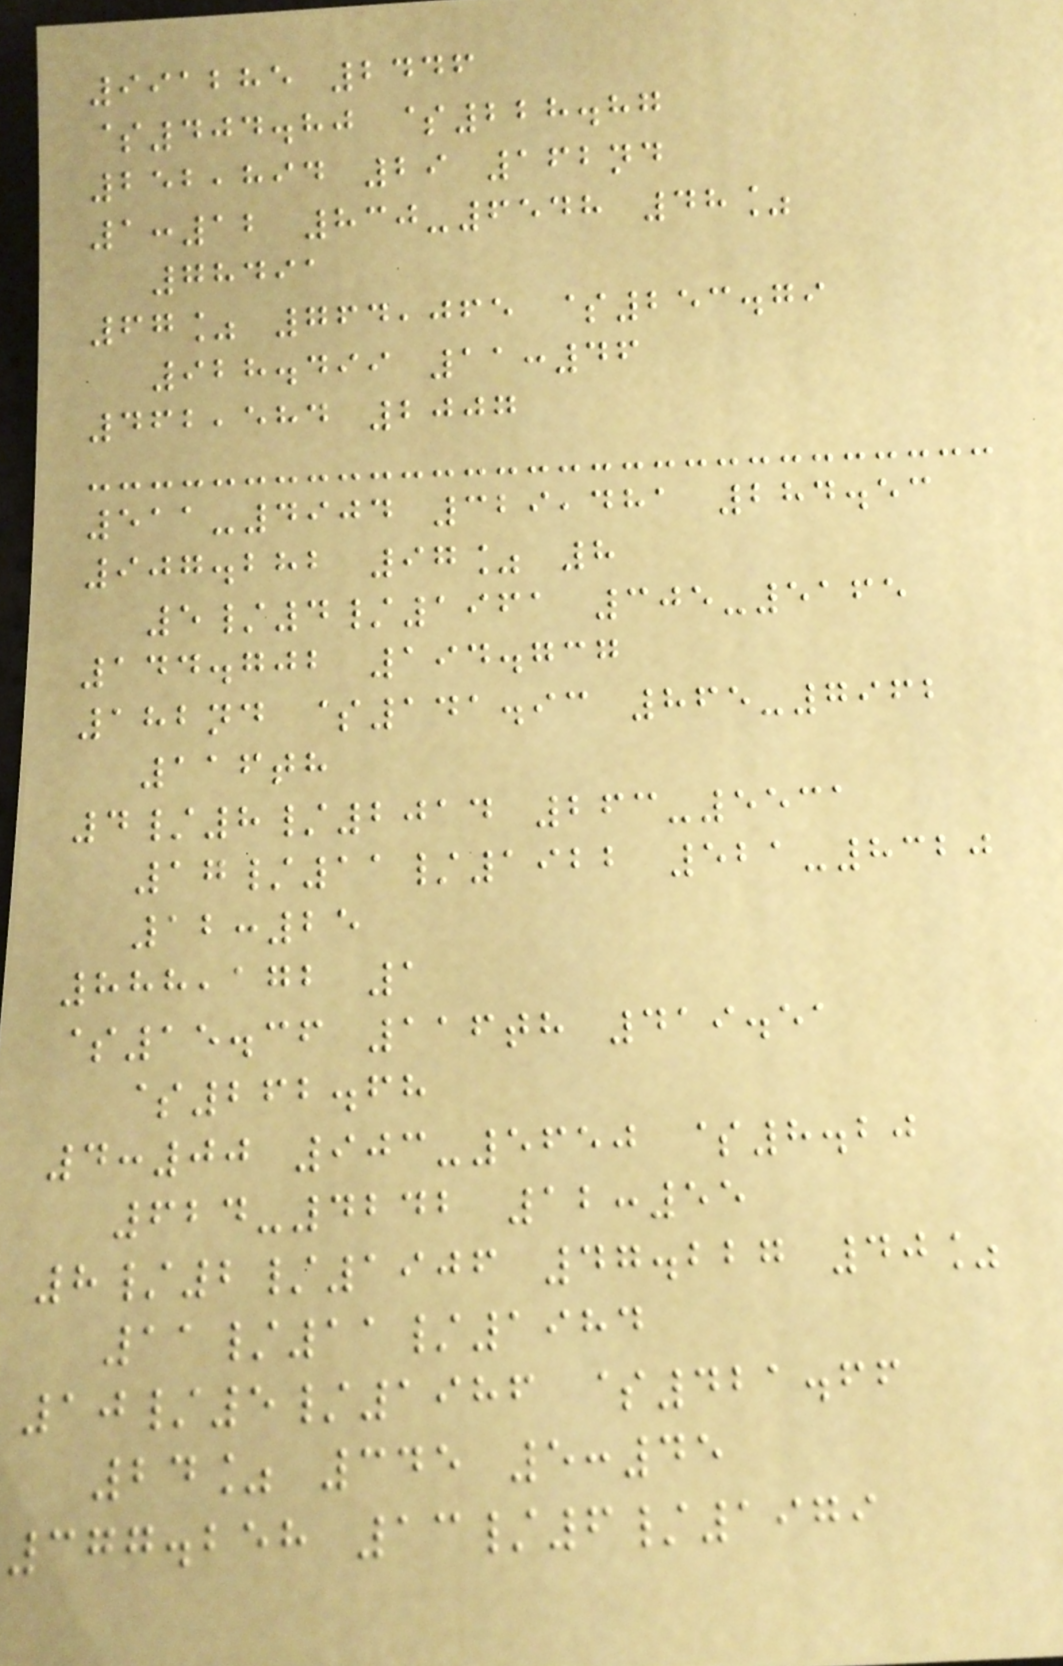991285 2446
$404.80 $228.87
252,894 29 162nd
1:12 830-6548 48%
78491
67% 764,065 $253.79
928.499 11:46
462,584 2007
511-4904 329,481 284.53
907.282 97% 8
5/4/1961 305-5165
144.702 194.737
182nd $141.93 865-7962
116th
4/8/2014 263-5531
17/11/1922 521-8320
12:25
888,172 1
$15.36 116th 419.51
$262.68
4:00 903-5650 $8.20
624-4242 12:55
8/2/1906 47.227 40%
11/11/1984
10/5/1986 $421.66
24% 345 5:45
377.258 13/6/1979
